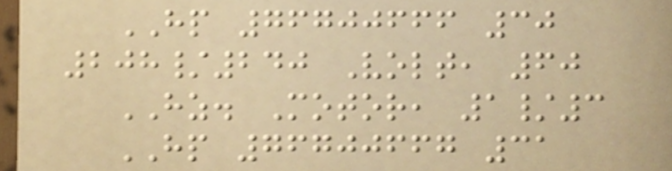HP 76700666 30
208/240 Volt, 60
HZ. Motor, 1/3
HP 76700667 31
